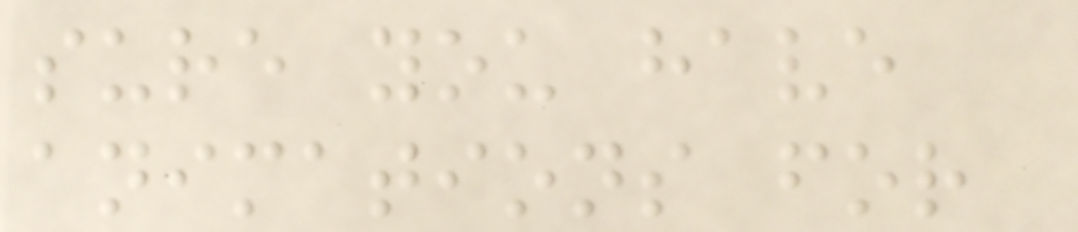sure you have
animations for
